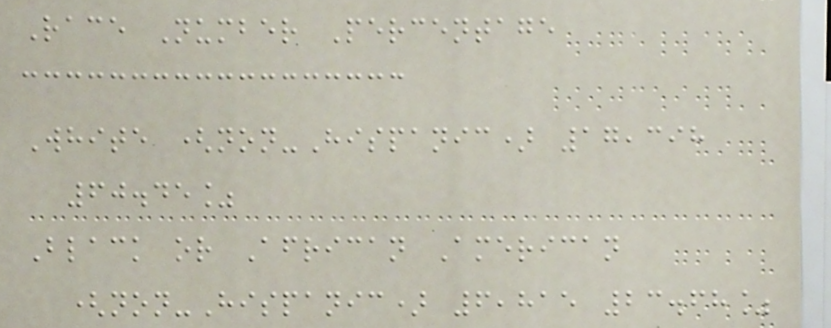Race Number Percentage
White (non-Hispanic) 17,398
60.45%
Black or African American
(non-Hispanic) 6,815 23.68%
